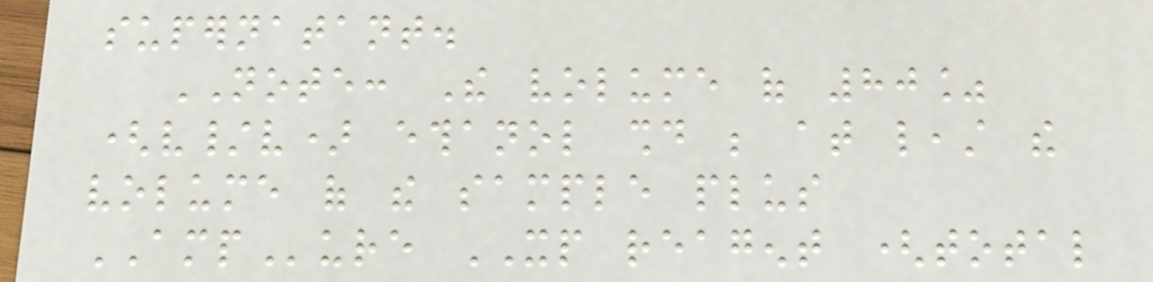supernatant.
NOTE: The volume of 80%
(v/v) ethanol should be at least the
volume of the sample plus
AMPure XP reagent (total
